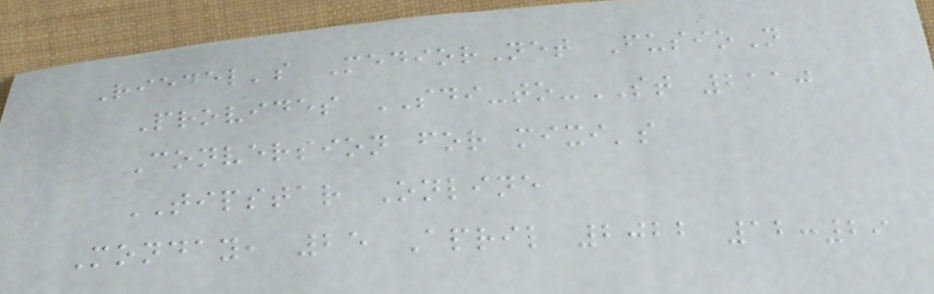Riedel's MediorNet FusioN
Provides SDI-to-ST 2110
Conversion for mixi's
TIPSTAR Online
Monday, 25 April 2022 12:29
